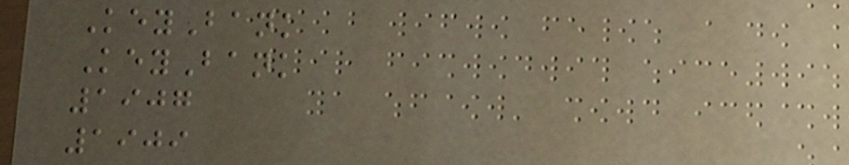KeyBank
KeyBank
1907
1909
